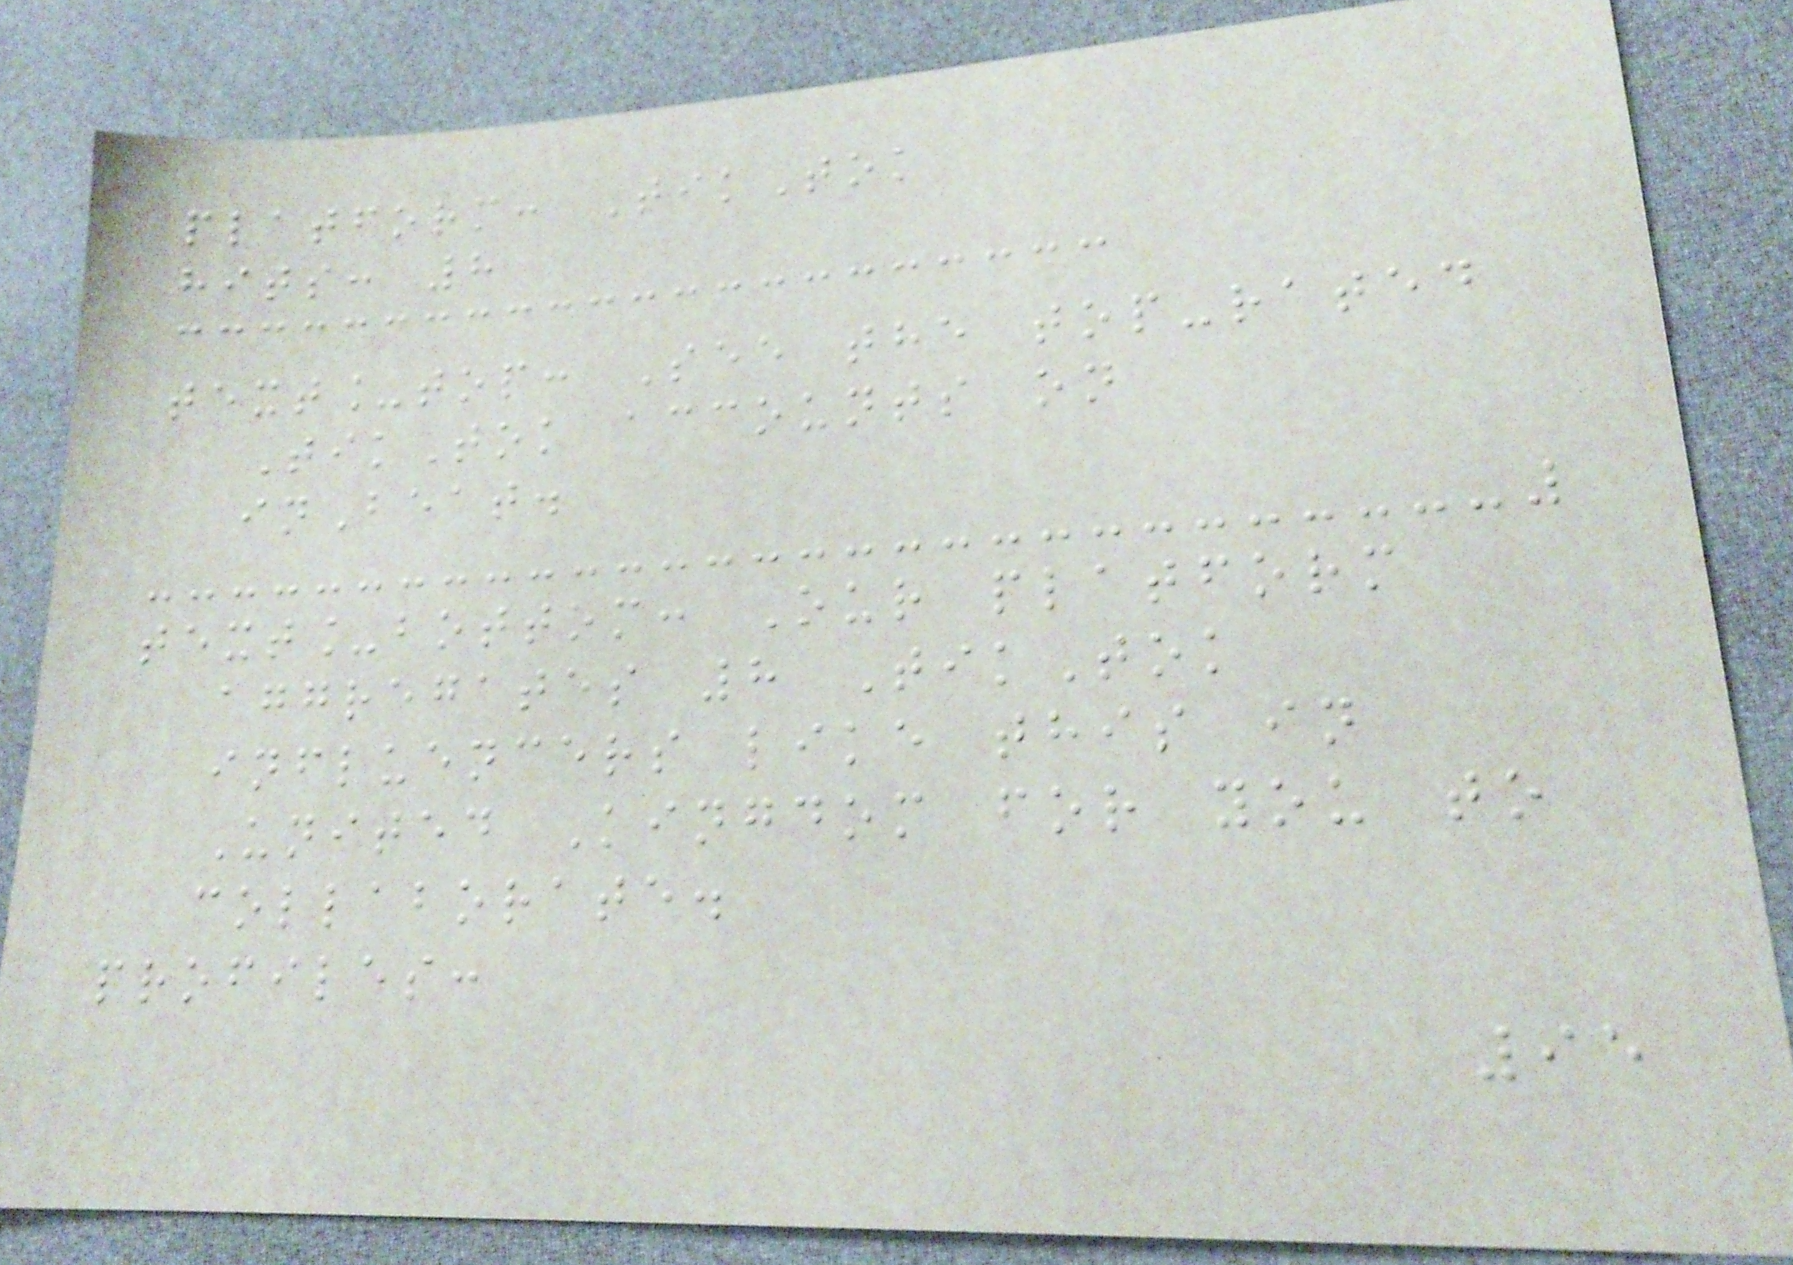platform: TikTok
hits: 8
text_top: See the top-rated
TikTok accounts on
inBeat.
text_bottom: Our platform
aggregates 8 TikTok
influencers like this in
United Kingdom for you to
collaborate.
profiles:
95
